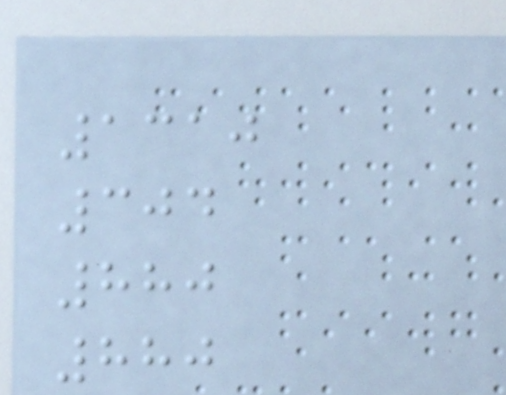1310
304
880
880
